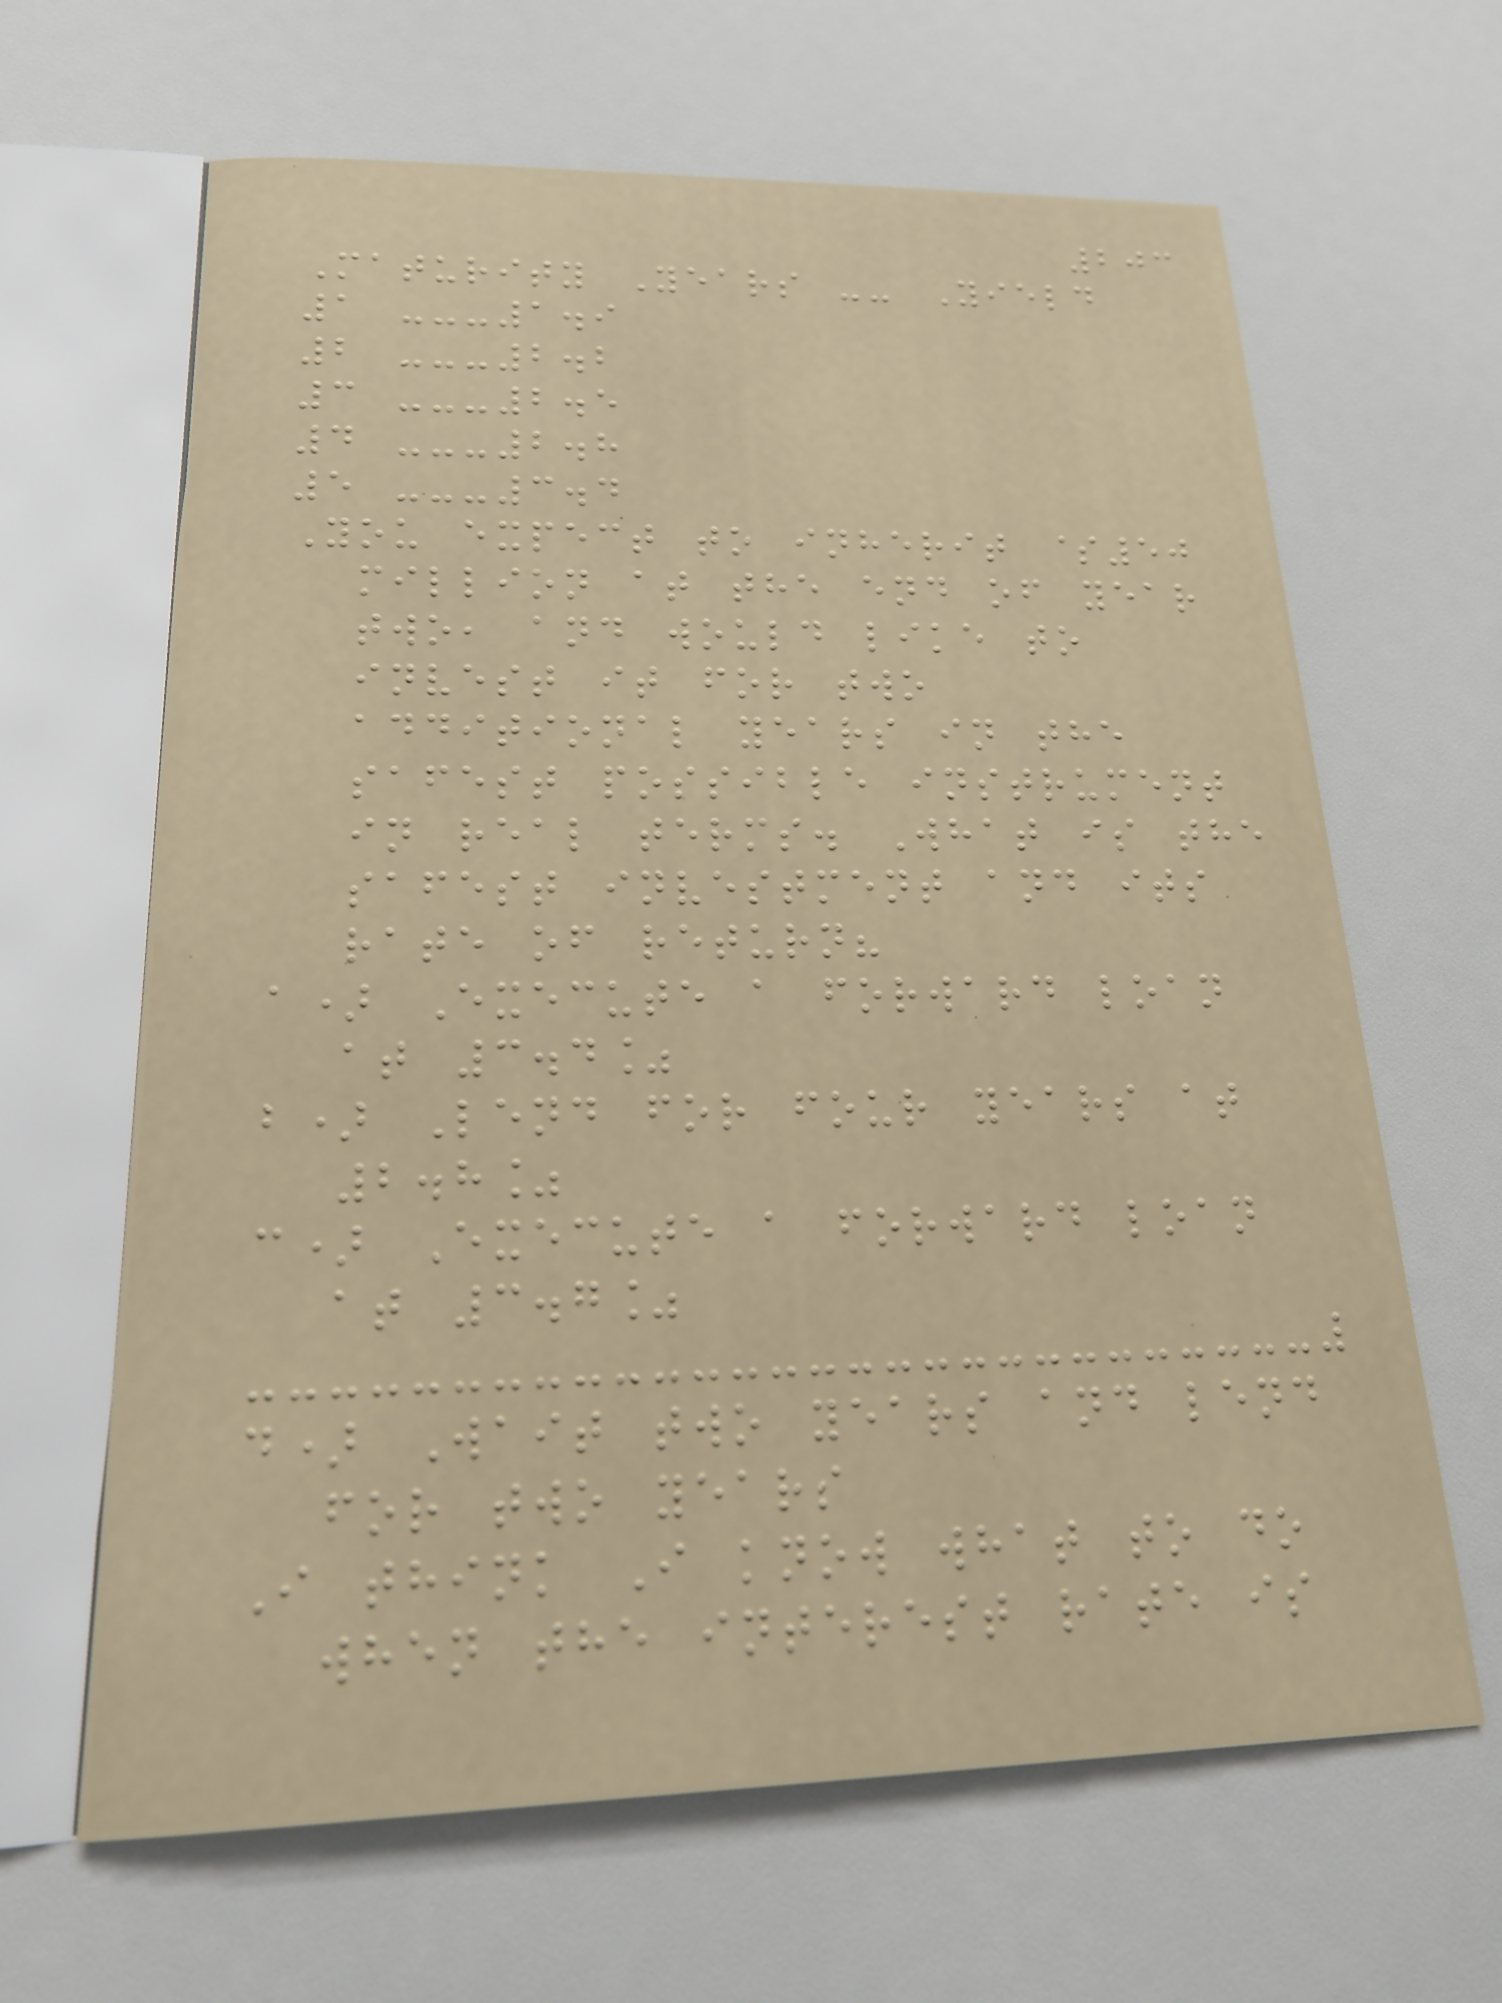203
Maturity Years -- Yield
1 ---1.9
2 ---2.2
3 ---2.5
4 ---2.8
5 ---3.4
You expect to inherit $50
million at the end of year
two, and would like to
invest it for two
additional years in the
safest possible instrument
in real terms. What is the
safest investment and its
rate of return?
a) Execute a forward loan
at 3.4%
b) Lend for four years at
2.8%
c) Execute a forward loan
at 3.7%
d) Wait two years and lend
for two years
I think I know what to do
when the interest rate is
